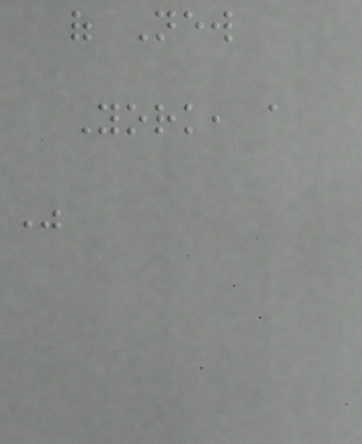of New
York, a
Was
